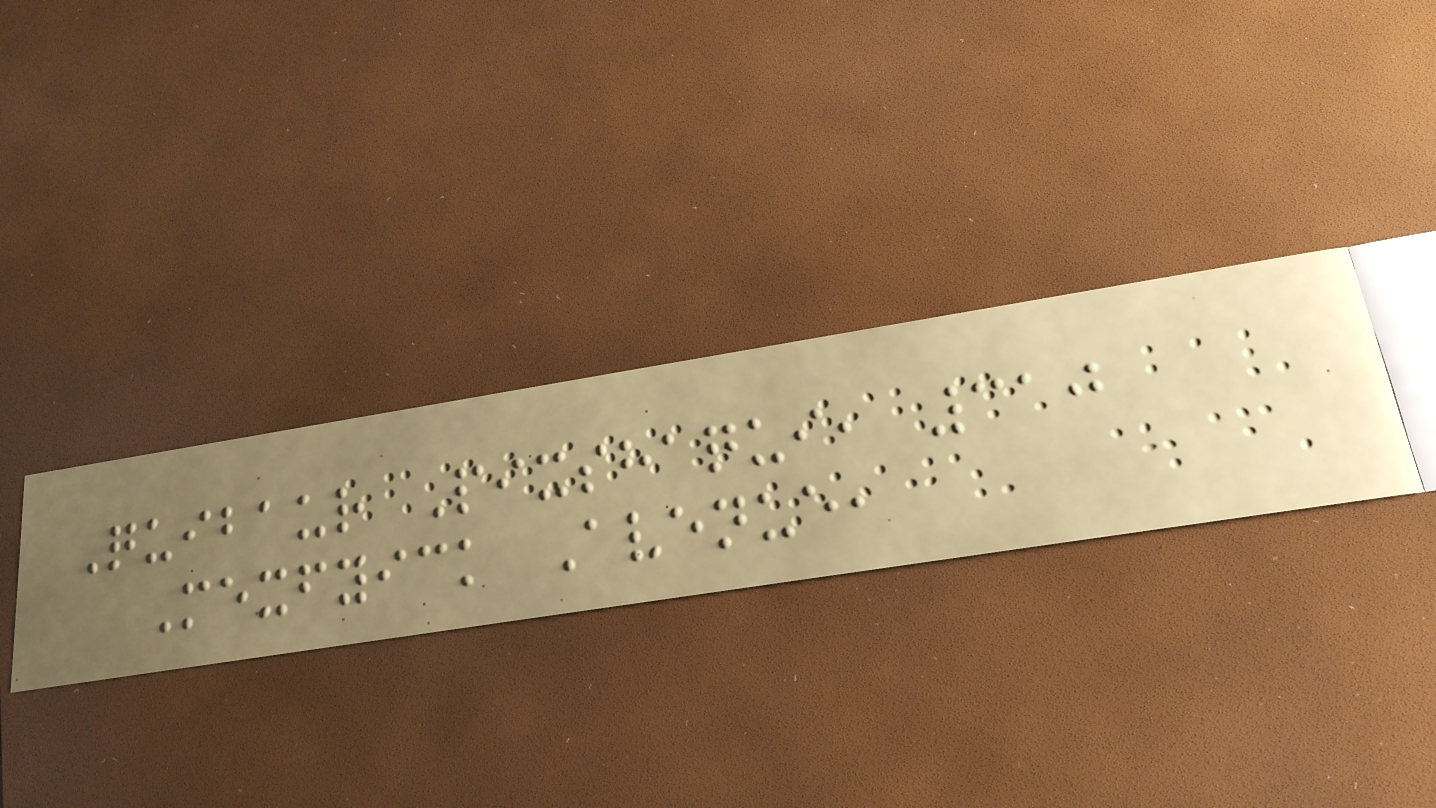Quibaur Pixshaqui, 310
Mexfyick Avenue,
